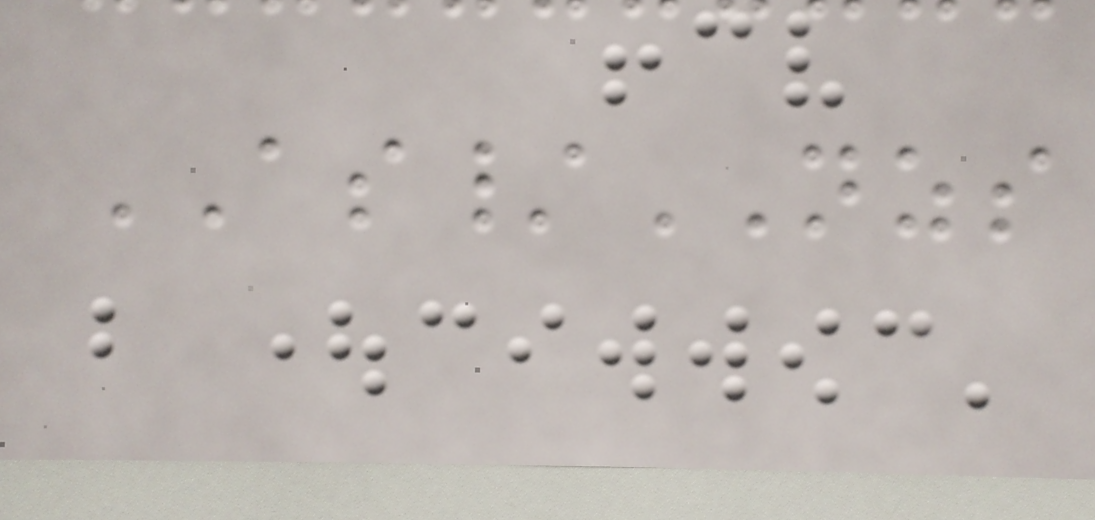AS/NZS
